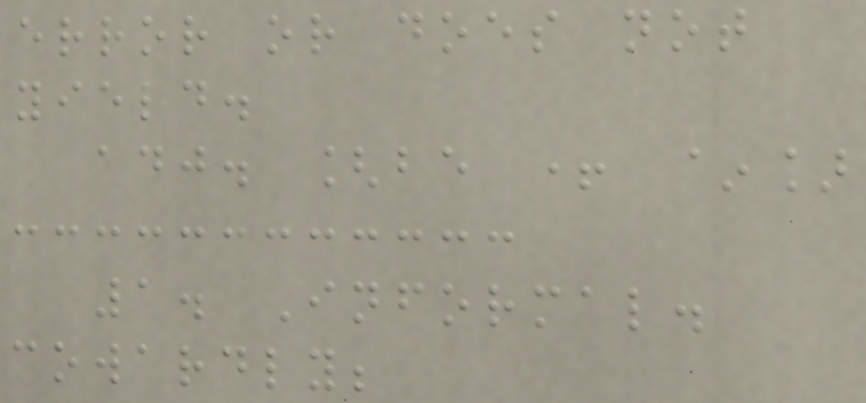error or does not
yield.
adj. [be + ~]
1. Informal.
cowardly;
